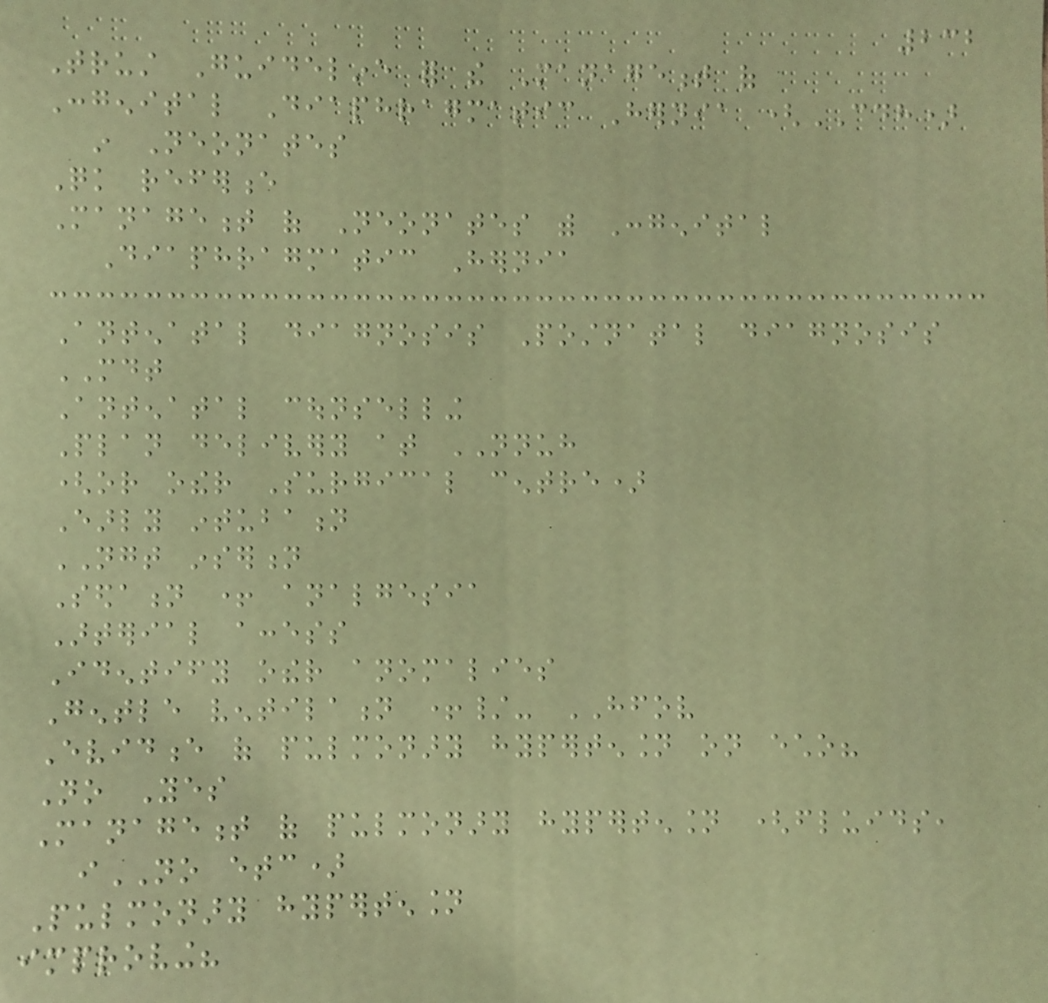232
Trust Guideline for the Management of
Congenital Diaphragmatic Hernia (CDH)
in Neonates
Quick reference
Management of Neonates with Congenital
Diaphragmatic Hernia
Antenatal diagnosis Postnatal diagnosis
MDT
Antenatal counselling
Plan delivery at NNUH
(or other Surgical centre)
Early intubation
NGT insertion
Sedation + analgesia
Arterial access
Identify other anomalies
Gentle ventilation +/- HFOV
Evidence of pulmonary hypertension on echo?
No Yes
Management of pulmonary hypertension (fluids,
iNO etc)
Pulmonary hypertension
improving?
